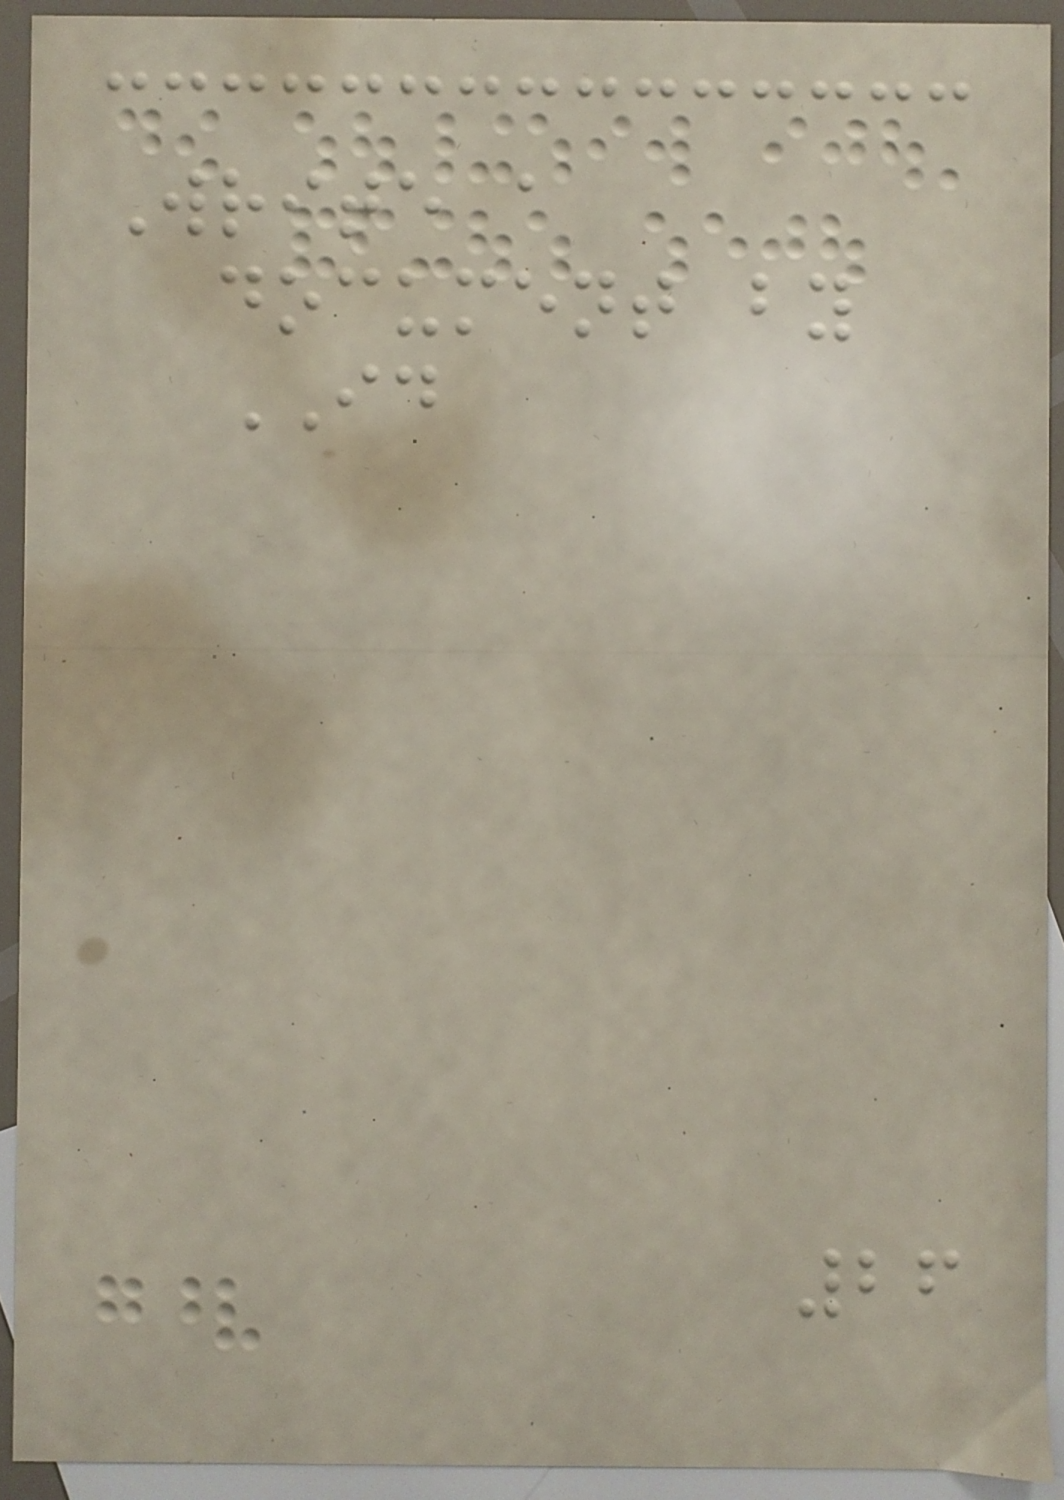Write a
document by
ID
26
